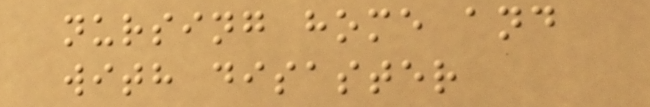nursing home and
with disaster
